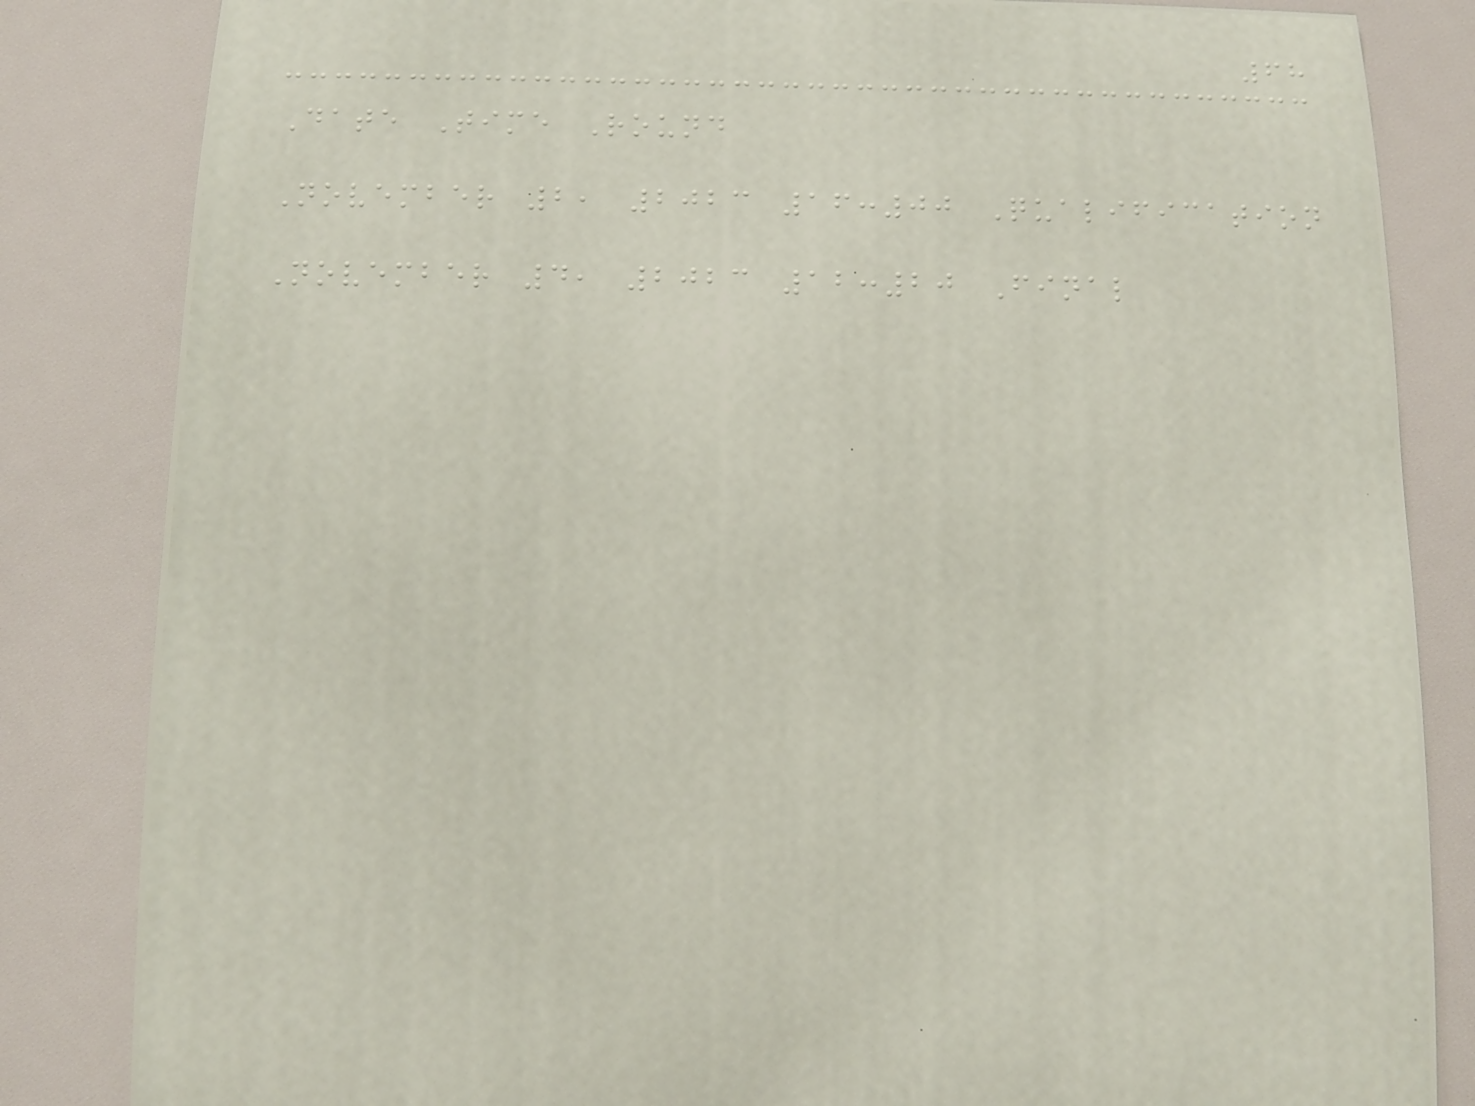68
Date Time Round
November 2, 2023 16:00 Qualification
November 4, 2023 12:20 Final
